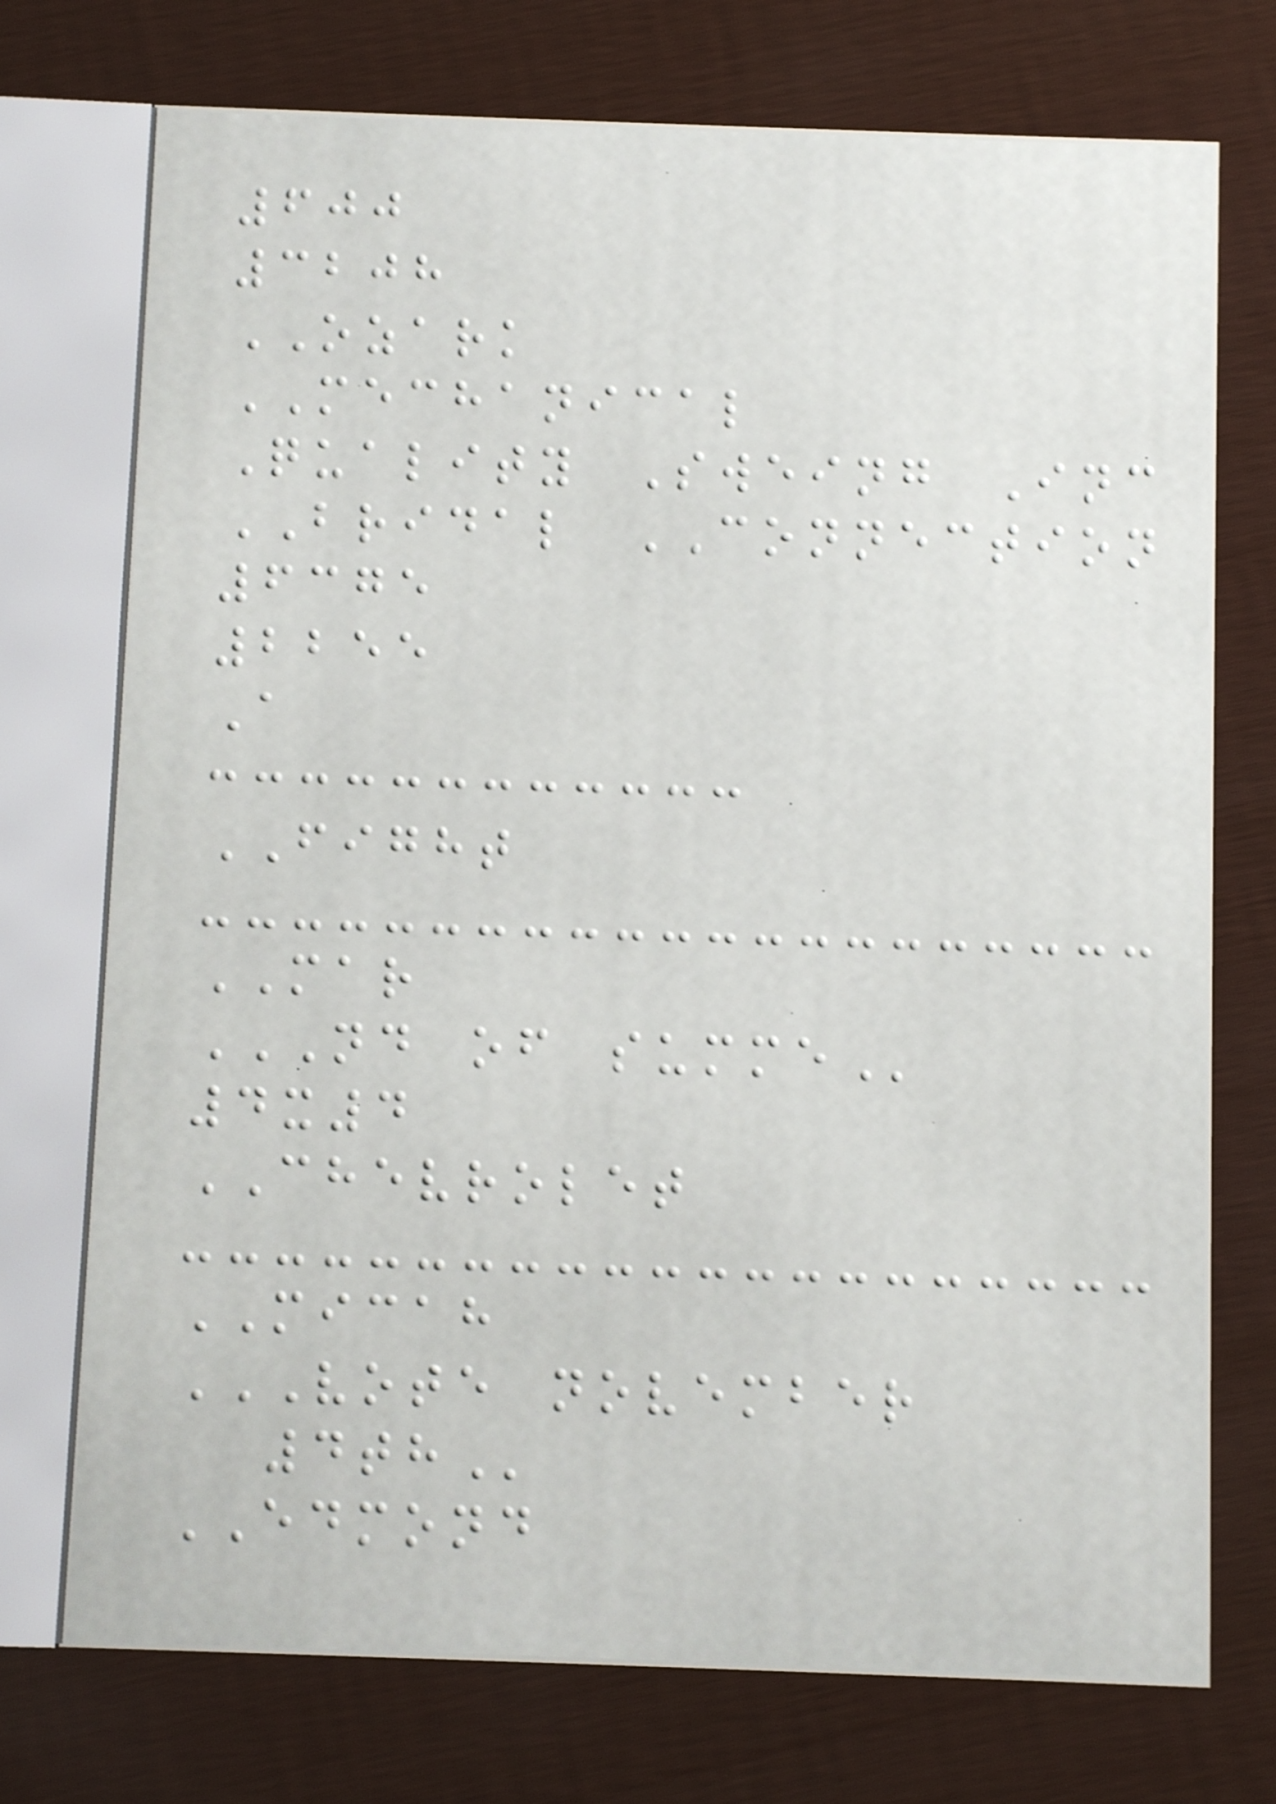600
3208
OZARK
MECHANICAL
Quality Sweing Inc
BRIDAL CONNECTION
6375
2255
A
FIGHT
MAR
ND OF SUMME
4x4
CHEVROLET
MICAH
VOTE NOVEMBER
4TH
EDMOND
